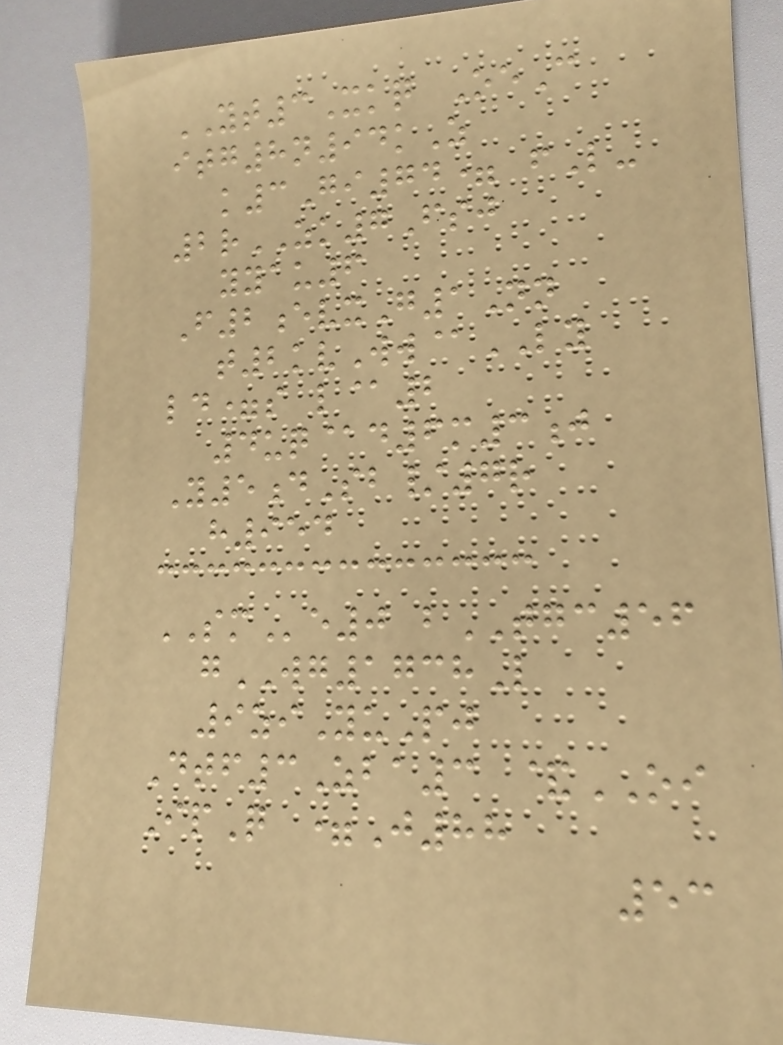YT3Xkq OeC
itg8n94kZ
k3Gi74= fL-
2rZK7Fsj
yyau6
F2evxG1Nn
t2kvWw@LY
ld=s l@2
4uq@d6m3j
Y5dSb/7r
h954
SMe0 bTGC56
gWG1738L
9ziYuPj
Dtf3Zba3 &OI
IpQ =J88
53
